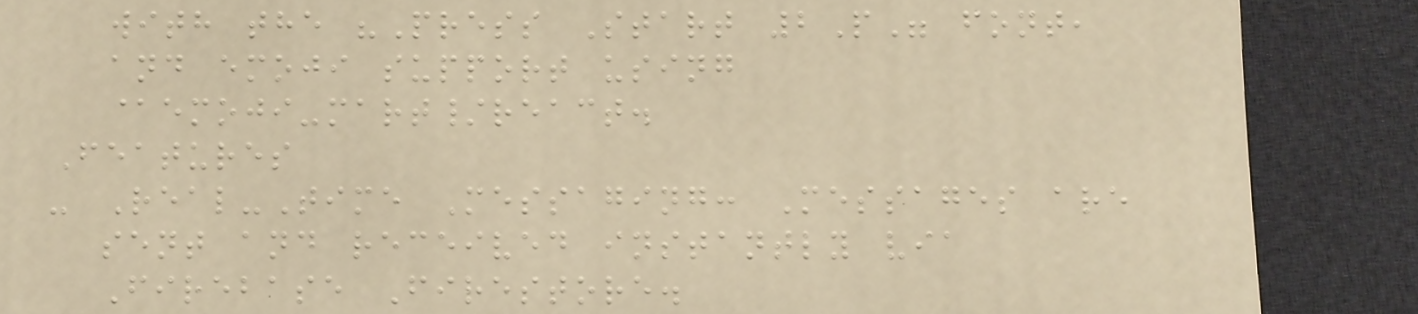with the "Press Start 2P" font,
and emoji support using
@emoji-mart/react.
Features
- Real-Time Messaging: Messages are
sent and received instantly via
Firebase Firestore.
